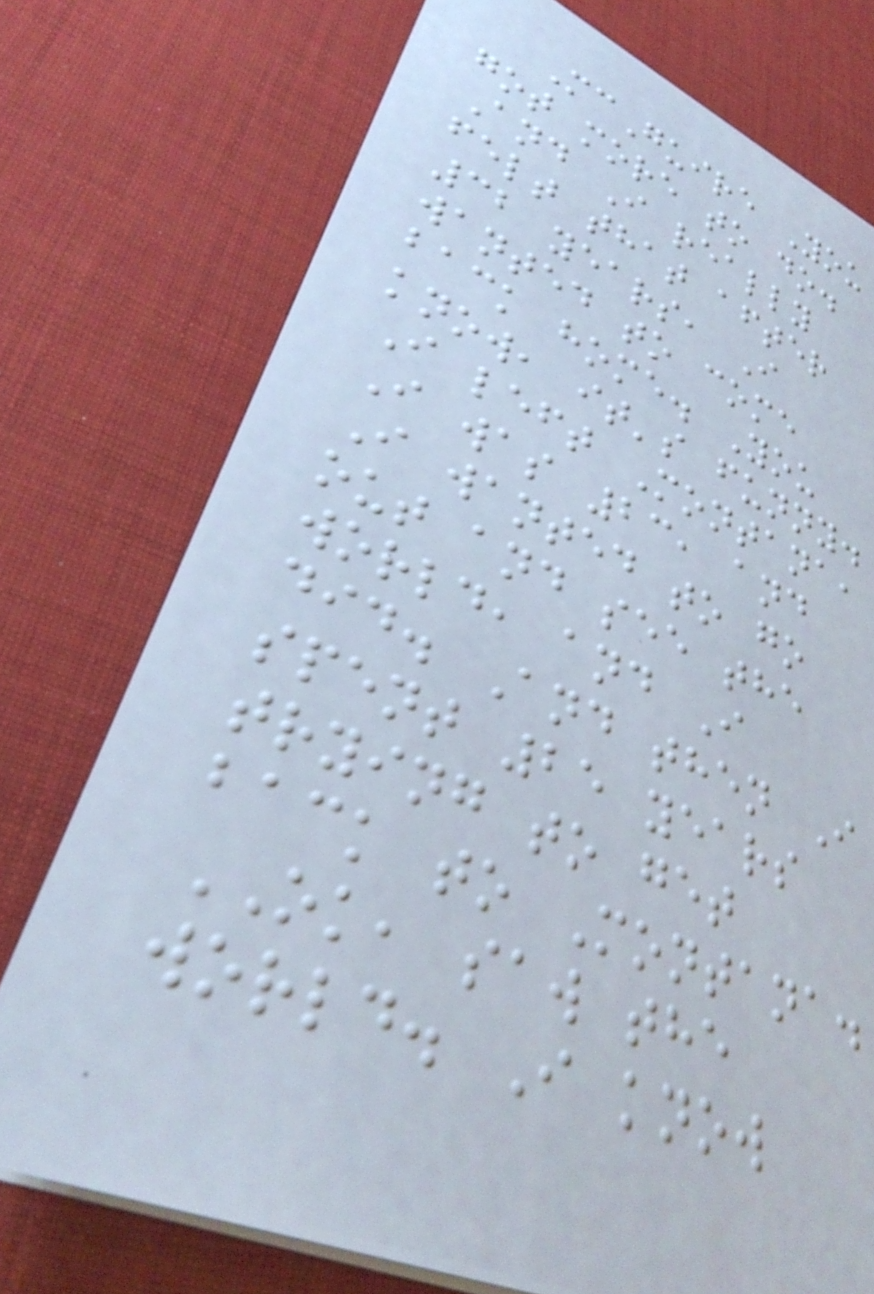McGuire You
got more to do.
And I really
felt that after
32 years, I
wanted to come
back home. You
know, it's funny.
I left Montana,
I was 23, and
I wanted to go
out and see the
world, and I
did. And then I
spent 25 years
trying to get
back to Montana.
OK, saw the
world. I know
